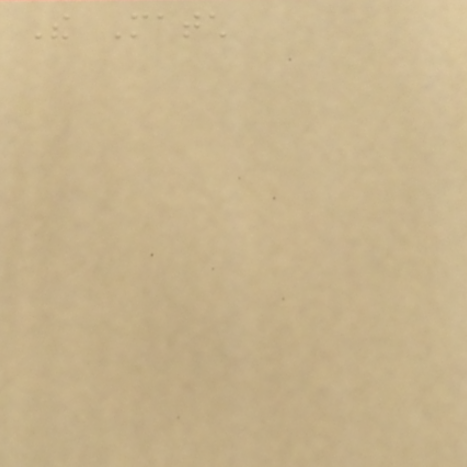The Match
